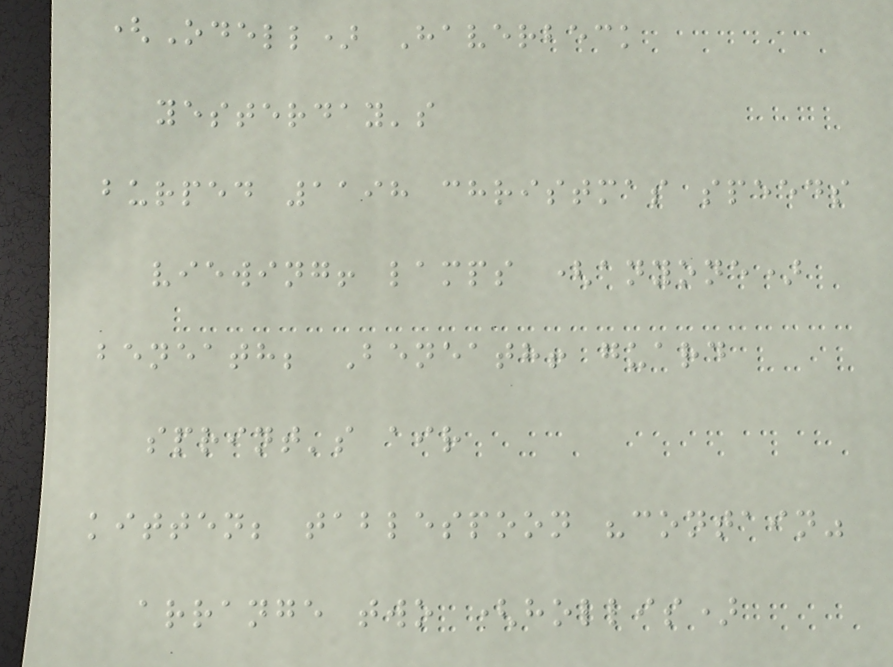(Odell) Haverbeck
yesterday's
burped 1198 christmas speeds
viewing! lamps (anyone)
beneath; Beneath! guard
sprint's air
kitten; tablespoon "contain"
arrange two (hollis)
